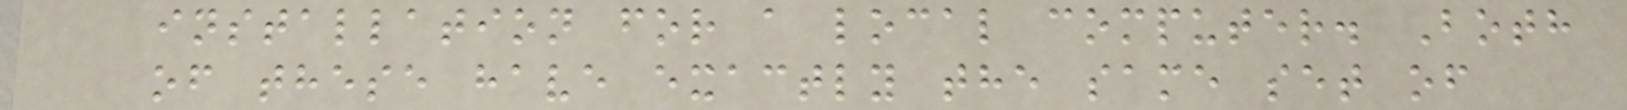installation for a local computer. Both
of these have exactly the same set of
